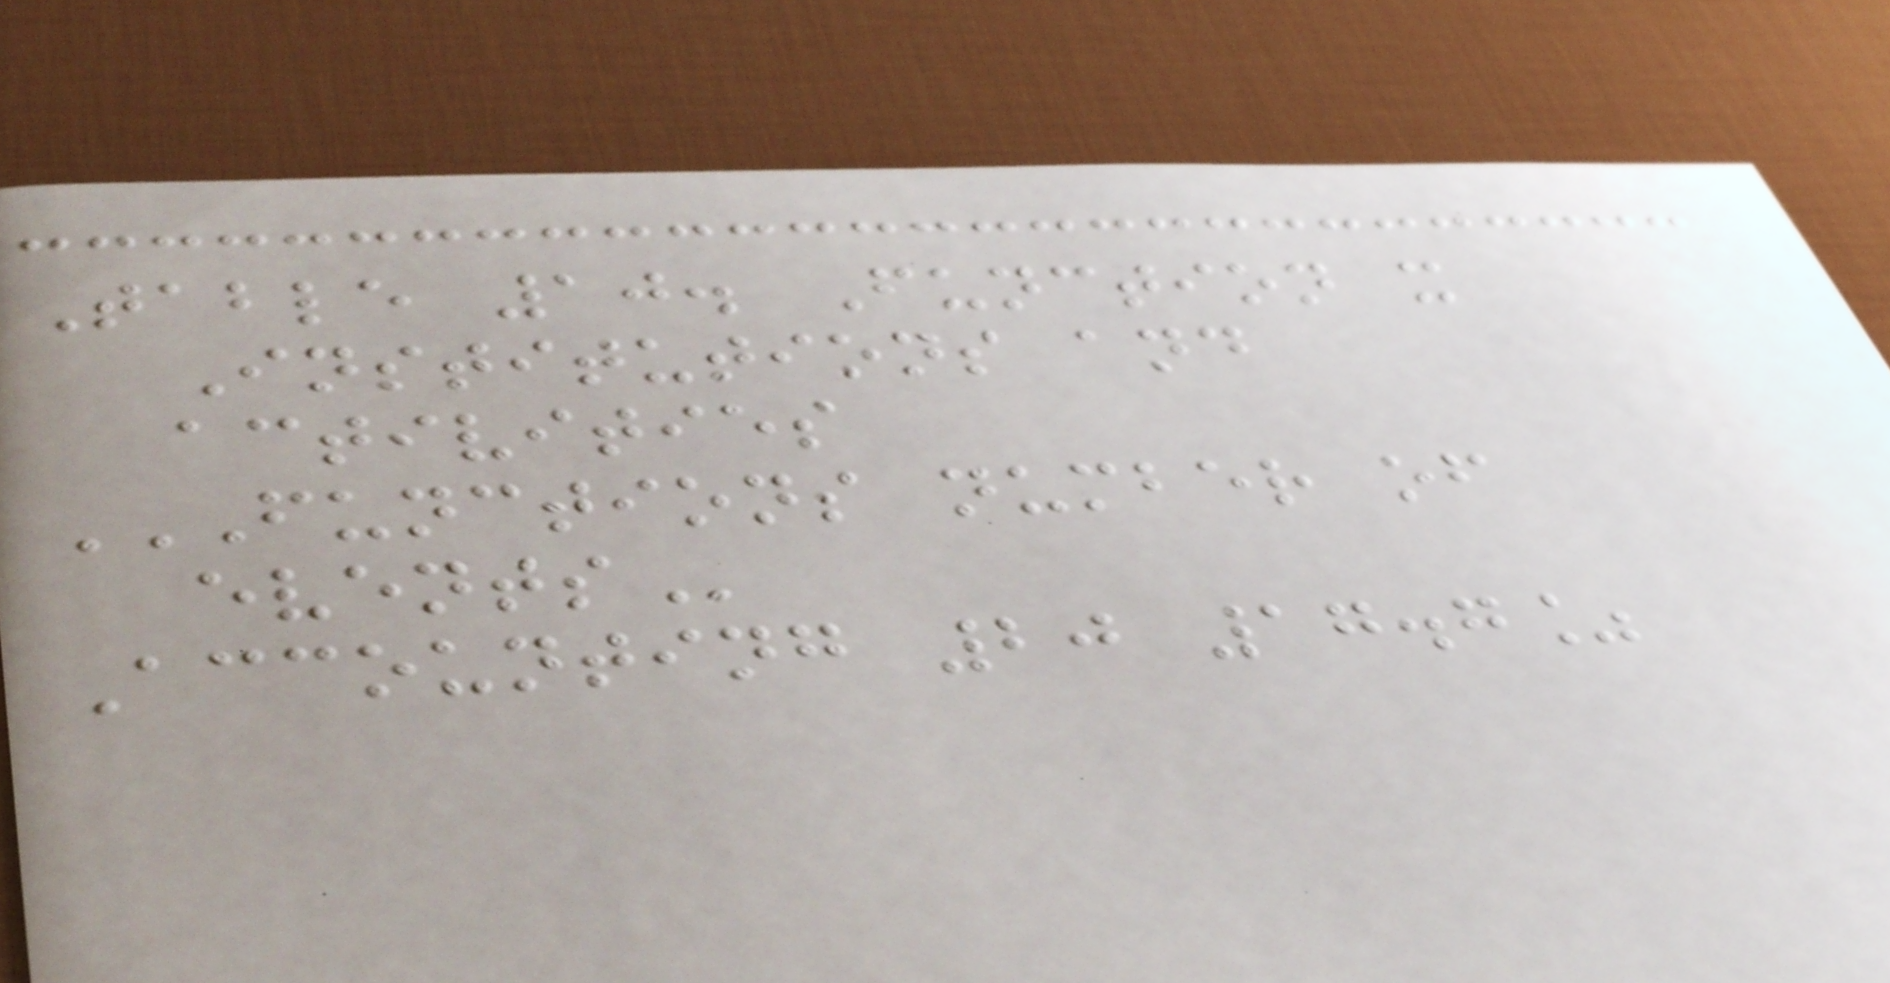Table 10. Function x
Institutions and
activities
FUNCTIONS NUMBER OF
EVENTS
Accounting 20 17.7%
